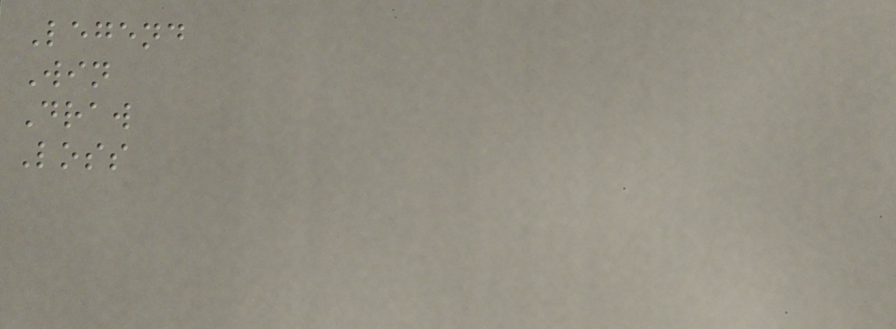Legend
Win
Draw
Loss
